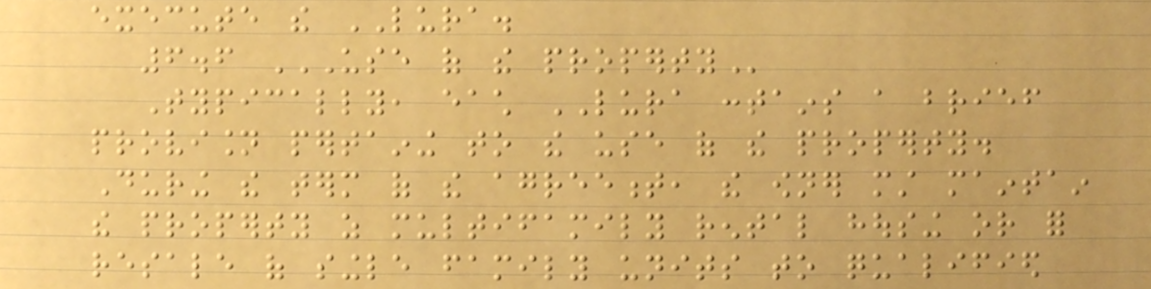execute the LURA.
6.6 USE OF THE PROPERTY
Typically, each LURA contains a brief
provision pertaining to the use of the property.
During the term of the agreement, the owner must maintain
the property as multifamily rental housing or for
resale of single family units to qualified
